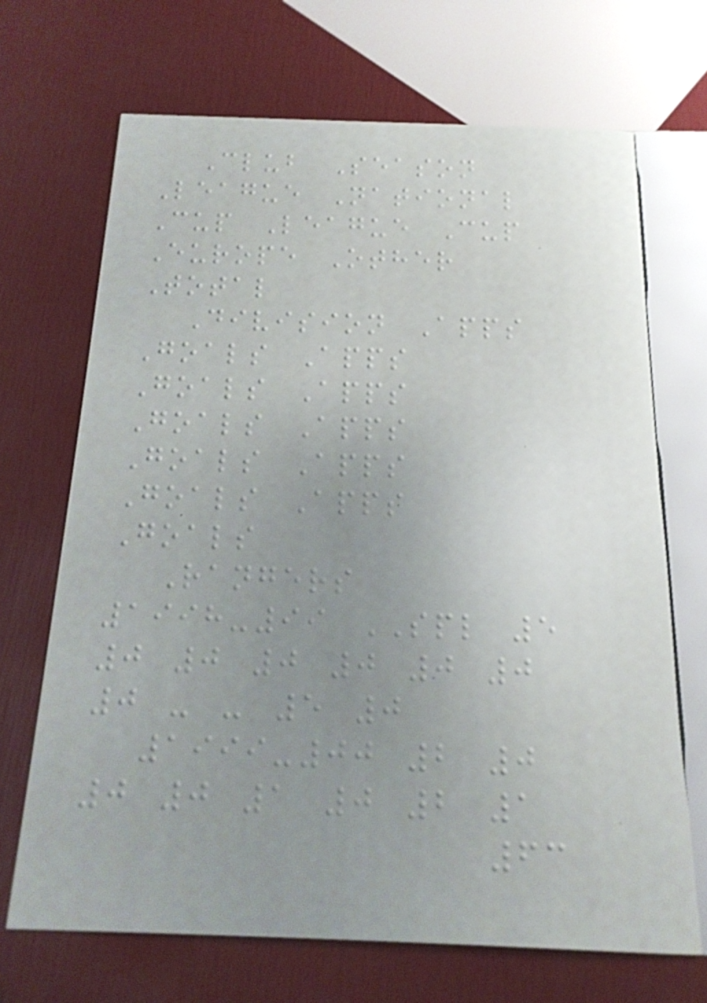Club Season
League National
Cup League Cup
Europe Other
Total
Division Apps
Goals Apps
Goals Apps
Goals Apps
Goals Apps
Goals Apps
Goals
Rangers
1998-99 SPL 5
0 0 0 0 0 0
0 - - 5 0
1999-00 2 0
0 0 1 0 2 1
63
